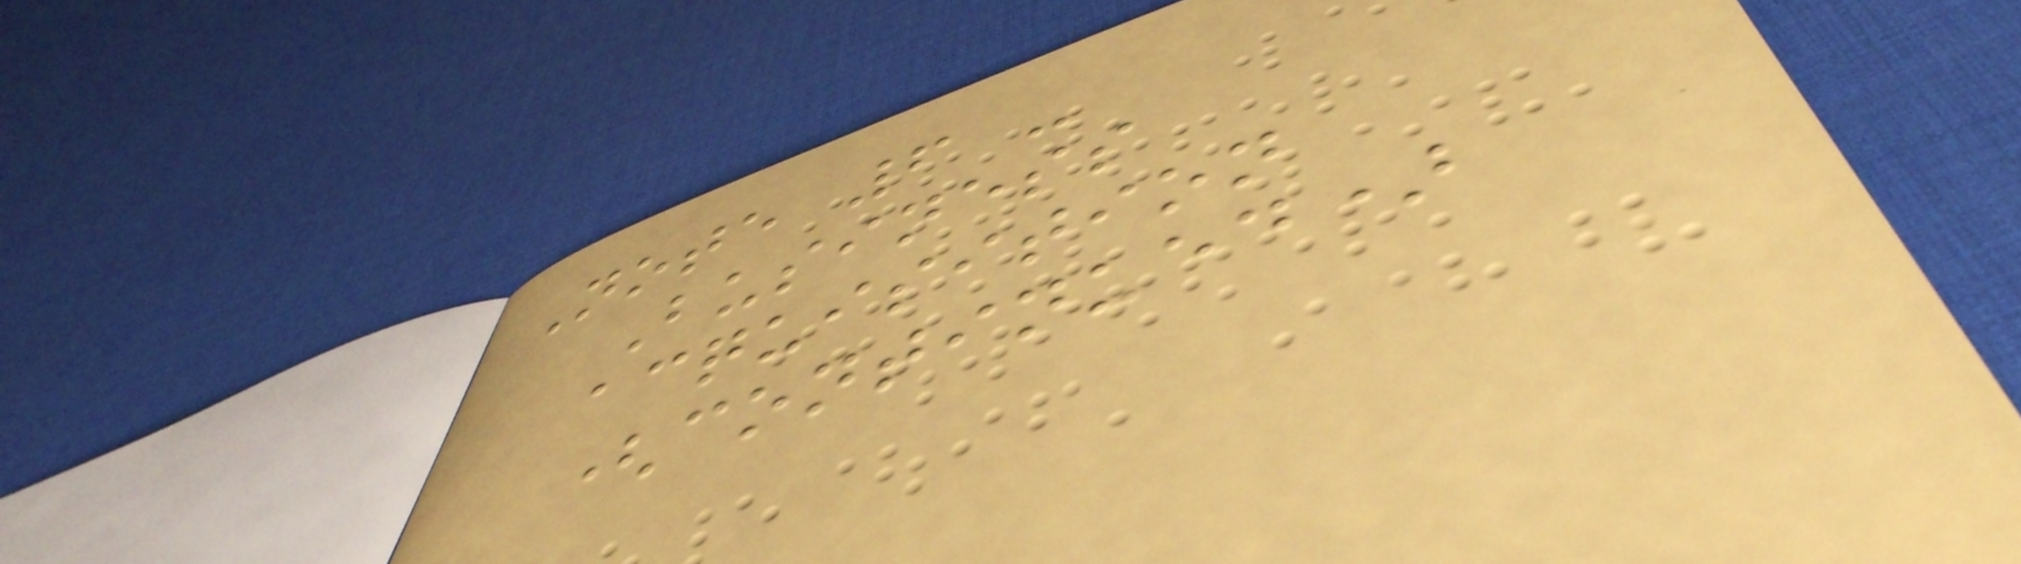Note 6 -
Business
acquisition
(continued)
